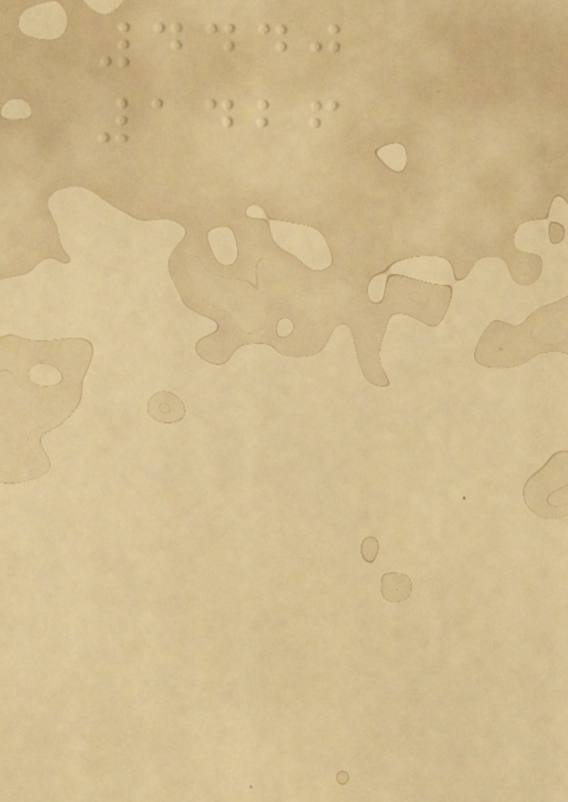4440
1426
